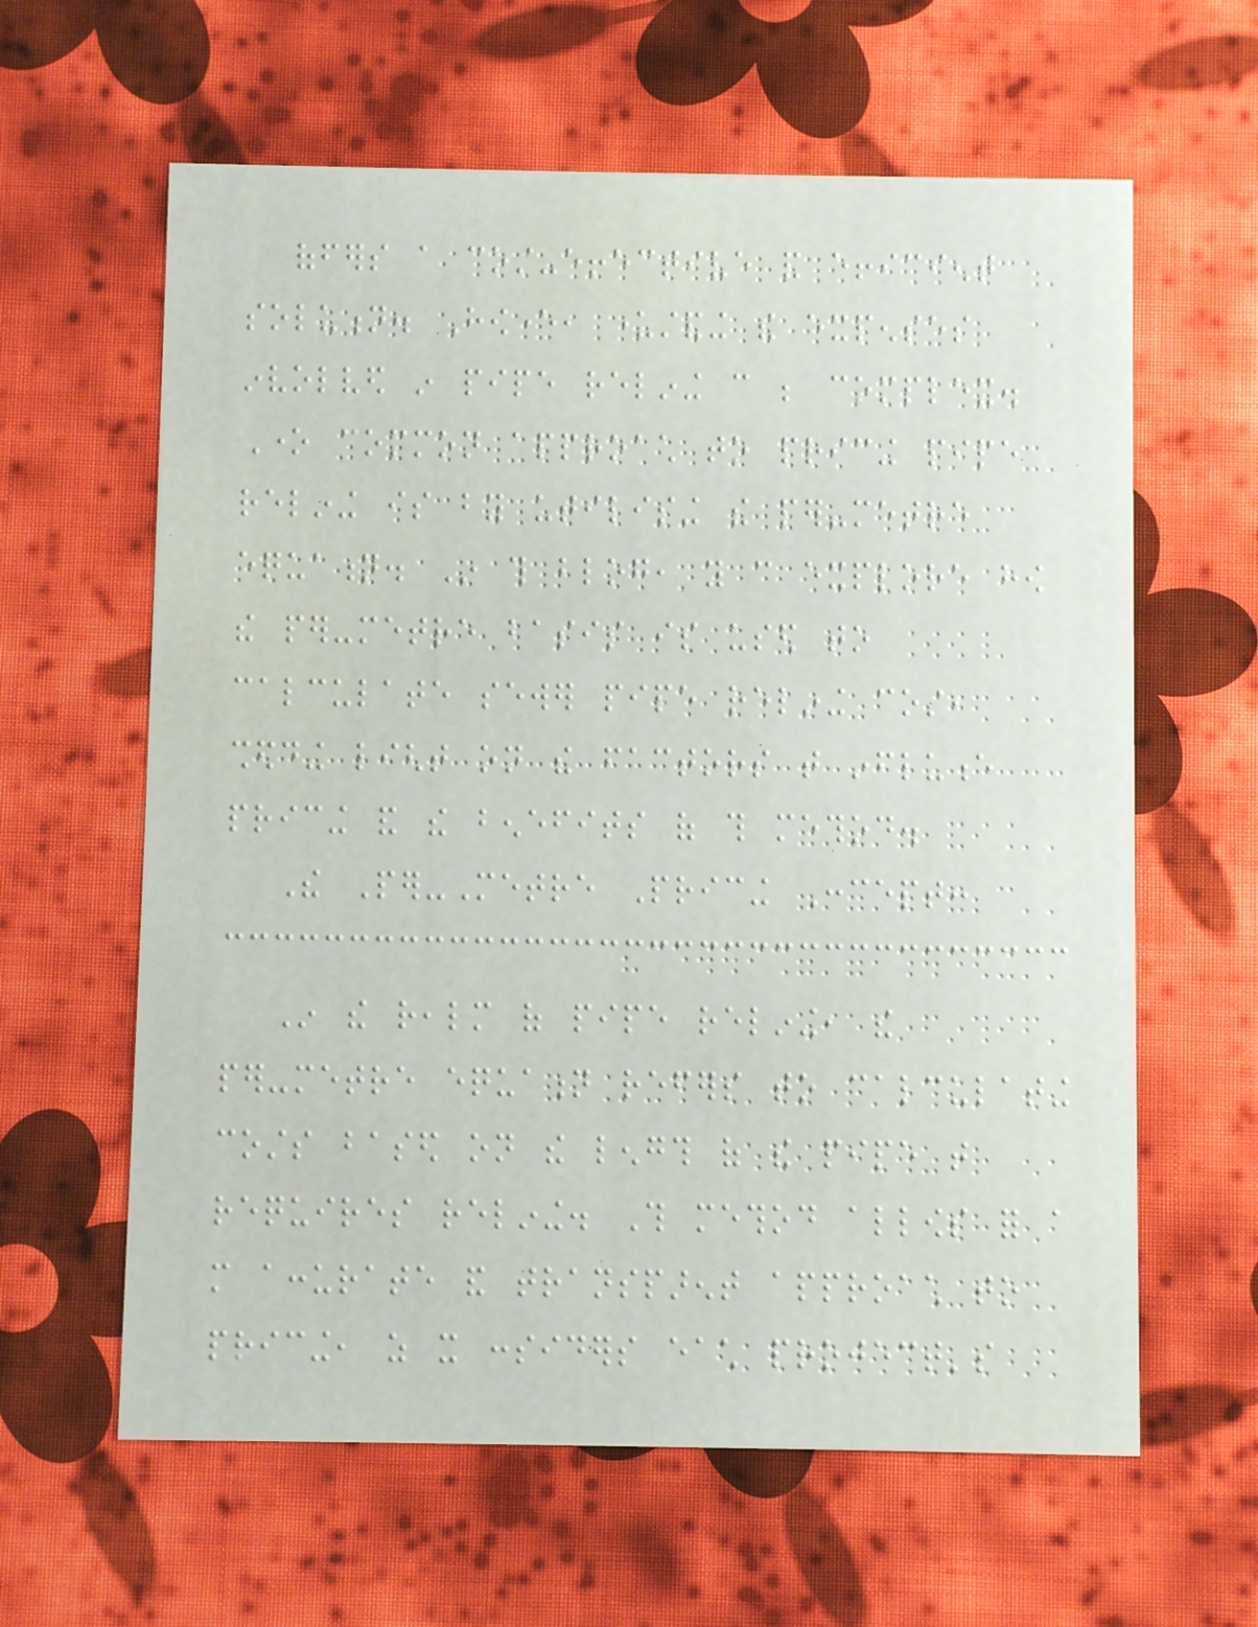offers a cost-effective and efficient
solution. However, understanding the expenses
involved in pipe relining can be complex.
One common approach to pricing pipe
relining is by utilising the per-metre
equation. In this blog, you can explore how
the per-metre basis is used to
calculate sewer pipe relining cost,
shedding light on the factors that influence
pricing and the benefits of this method.
The Per-Metre Pricing Concept:
In the realm of pipe relining, the
per-metre equation refers to calculating
costs based on the length of the pipe that
requires relining. This method allows for a
more accurate and transparent approach to
pricing, as it considers each project's
